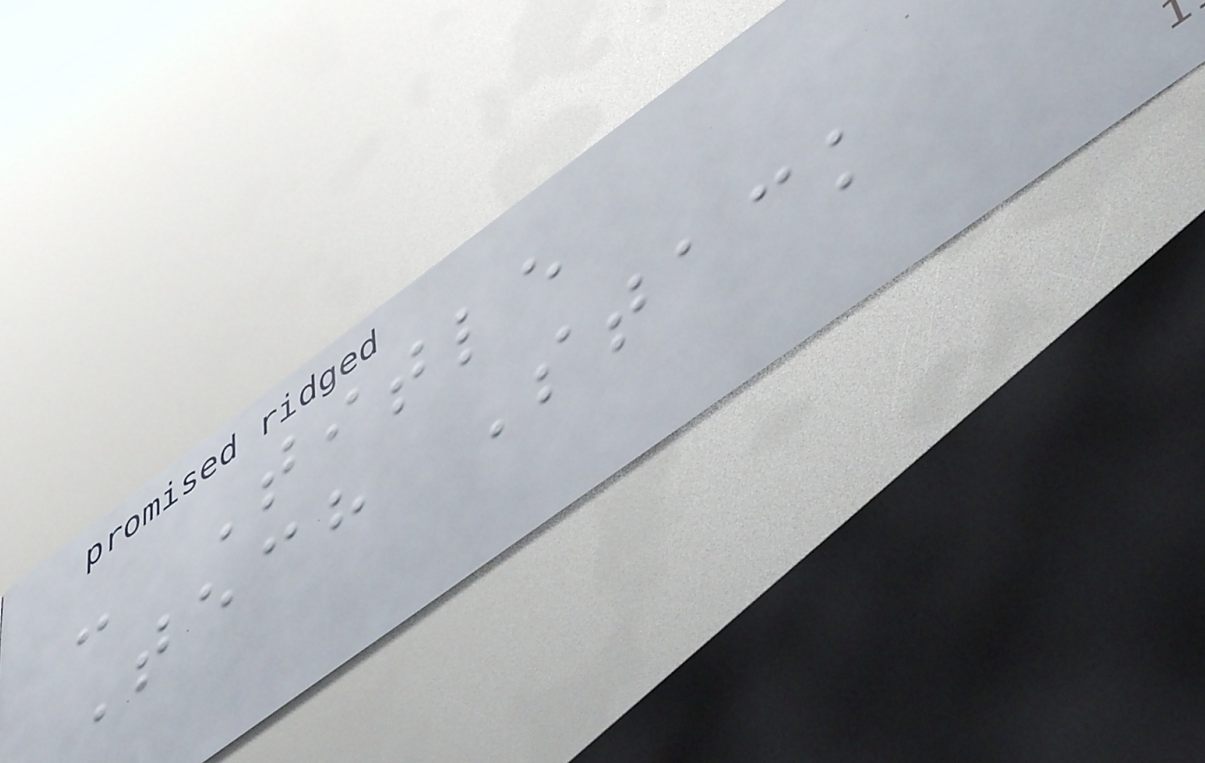- Title
Tech Stack
